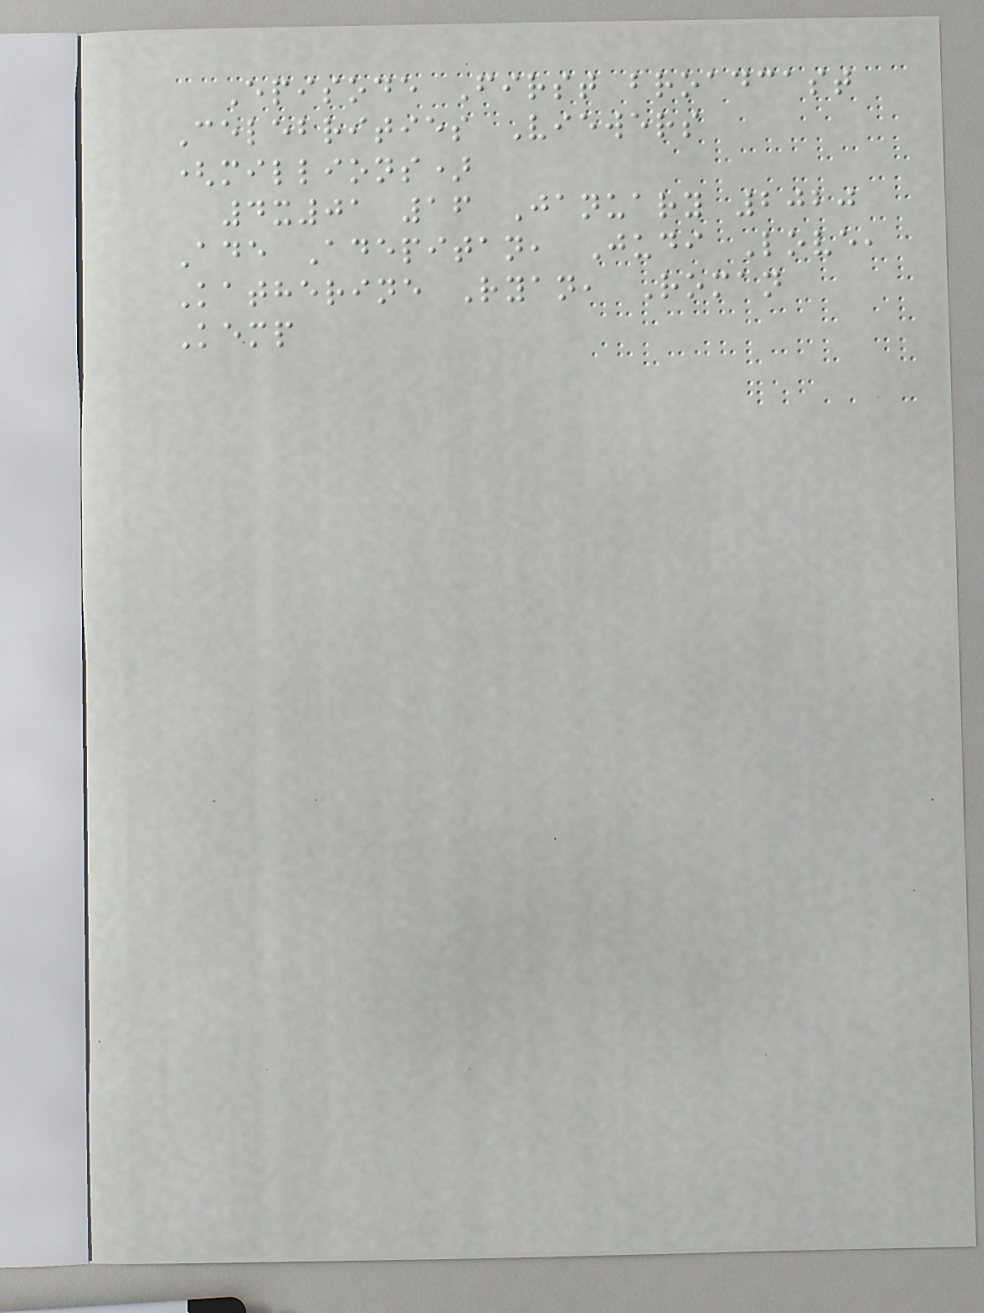Episode First broadcast
Celebrities Viewers
(millions)
4x01 16 January 2020
Ade Adepitan, Judi Love,
Katherine Ryan, Roman
Kemp
